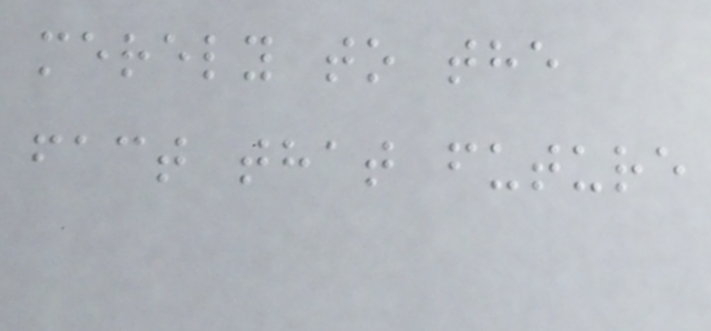merely to the
fact that future
